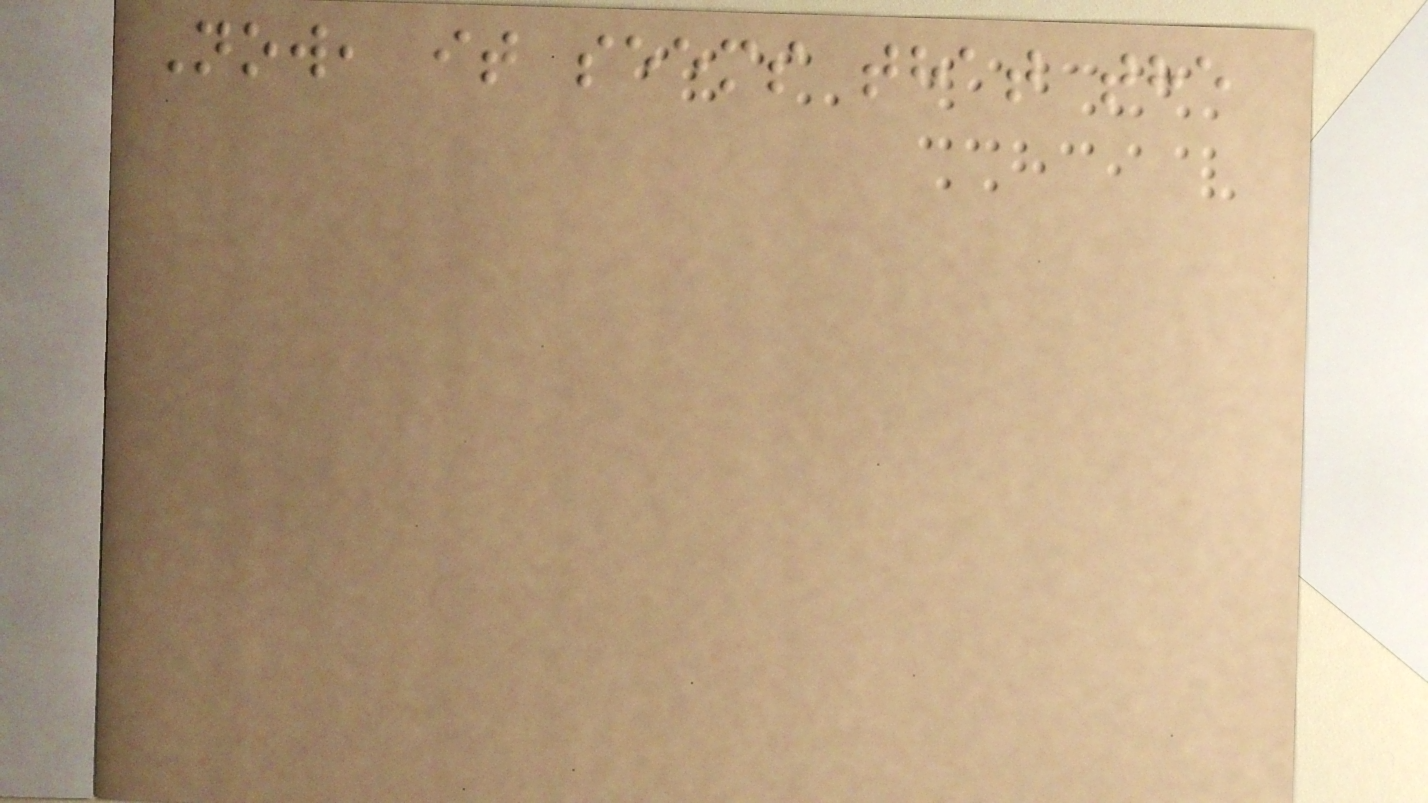Now, it seems that the
